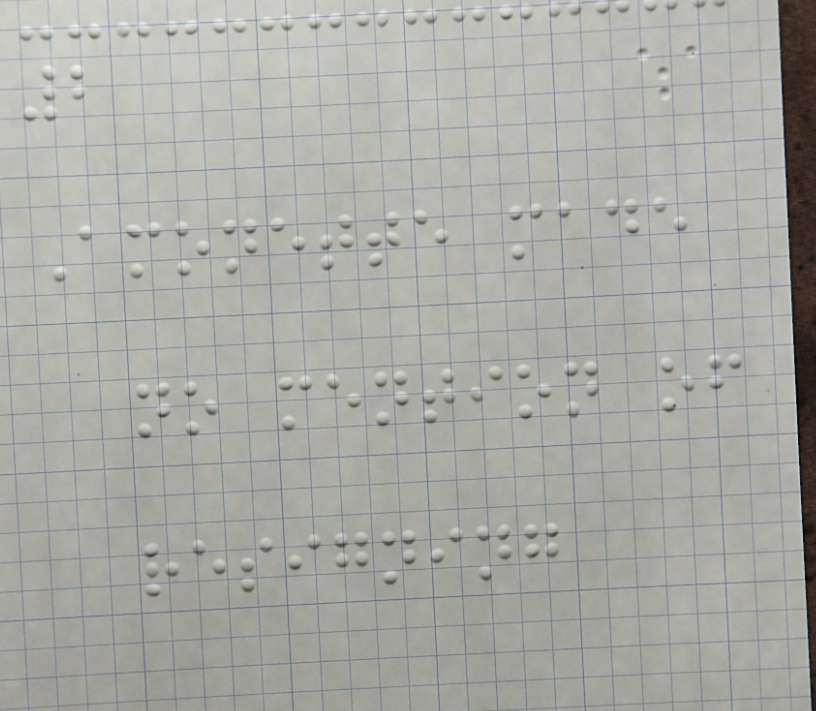2
Amonette made
no mention of
resigning
